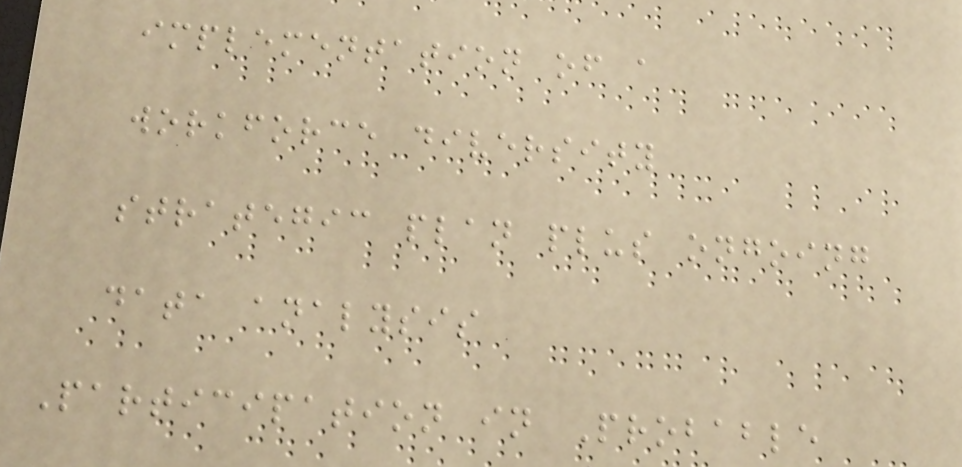implementation of a
workforce diversity
strategic plan plus ongoing
data analysis
Participation in Probable
